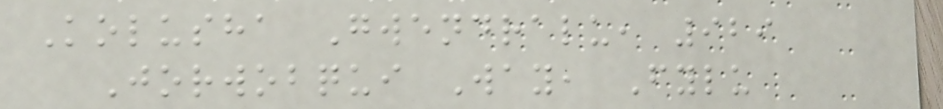Kolusha Gwendralu, 929
Jorwobqui Way, Fylu
